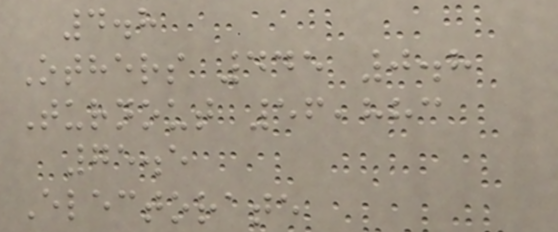4.8
Others 445 0.8
Turnout 56,883
75.5
Electorate
